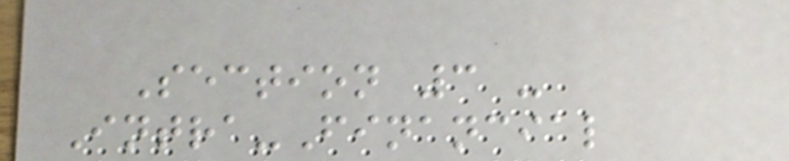Section 3 -
Intra-Financial
